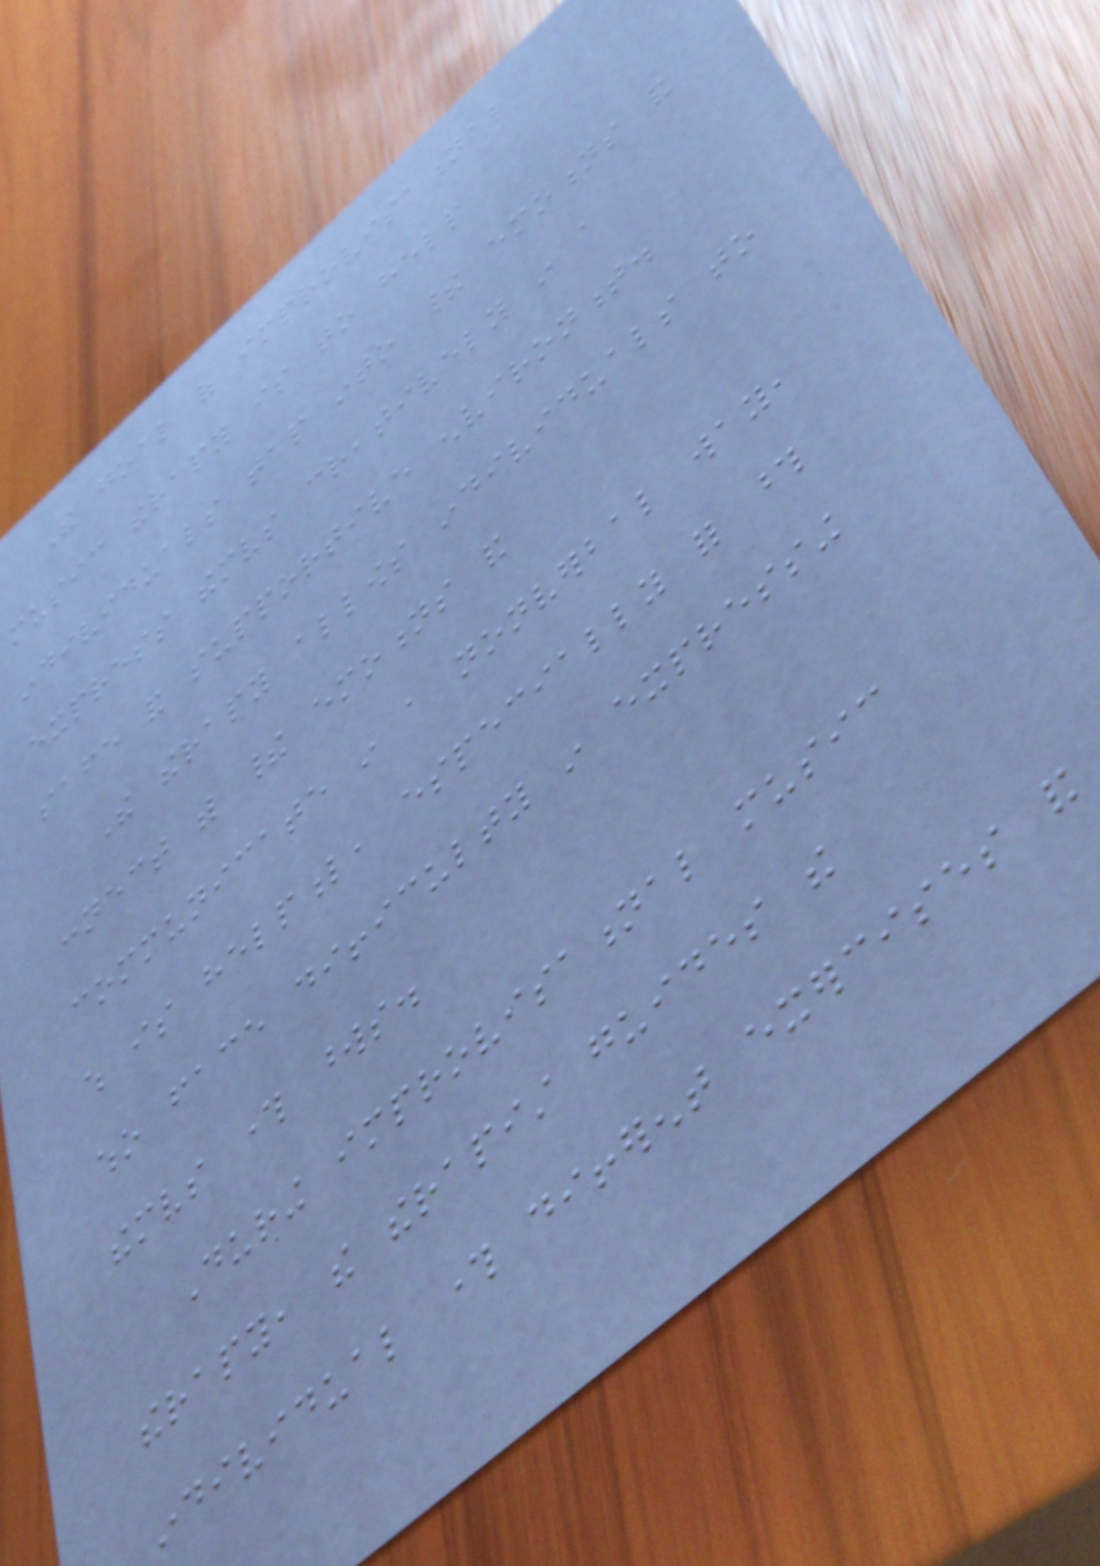The goal of improvisational
music therapy is to help
individuals tap into their emotions and
express themselves creatively in a
safe and supportive environment.
The therapy allows individuals to
connect with their emotions and
communicate in a nonverbal way,
which is helpful, especially for those
who face difficulty in expressing
themselves through words.
During improvisational music
therapy, the therapist guides the
individual through different exercises and
